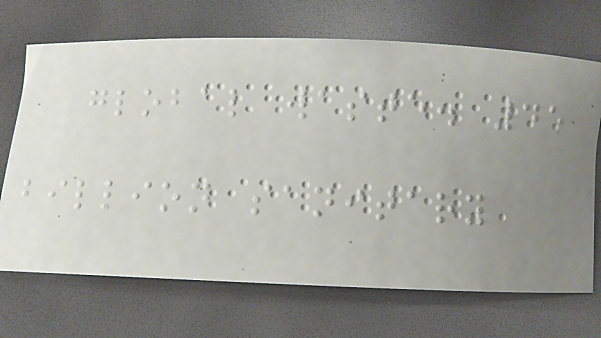global waste. 45
billion sanitary
